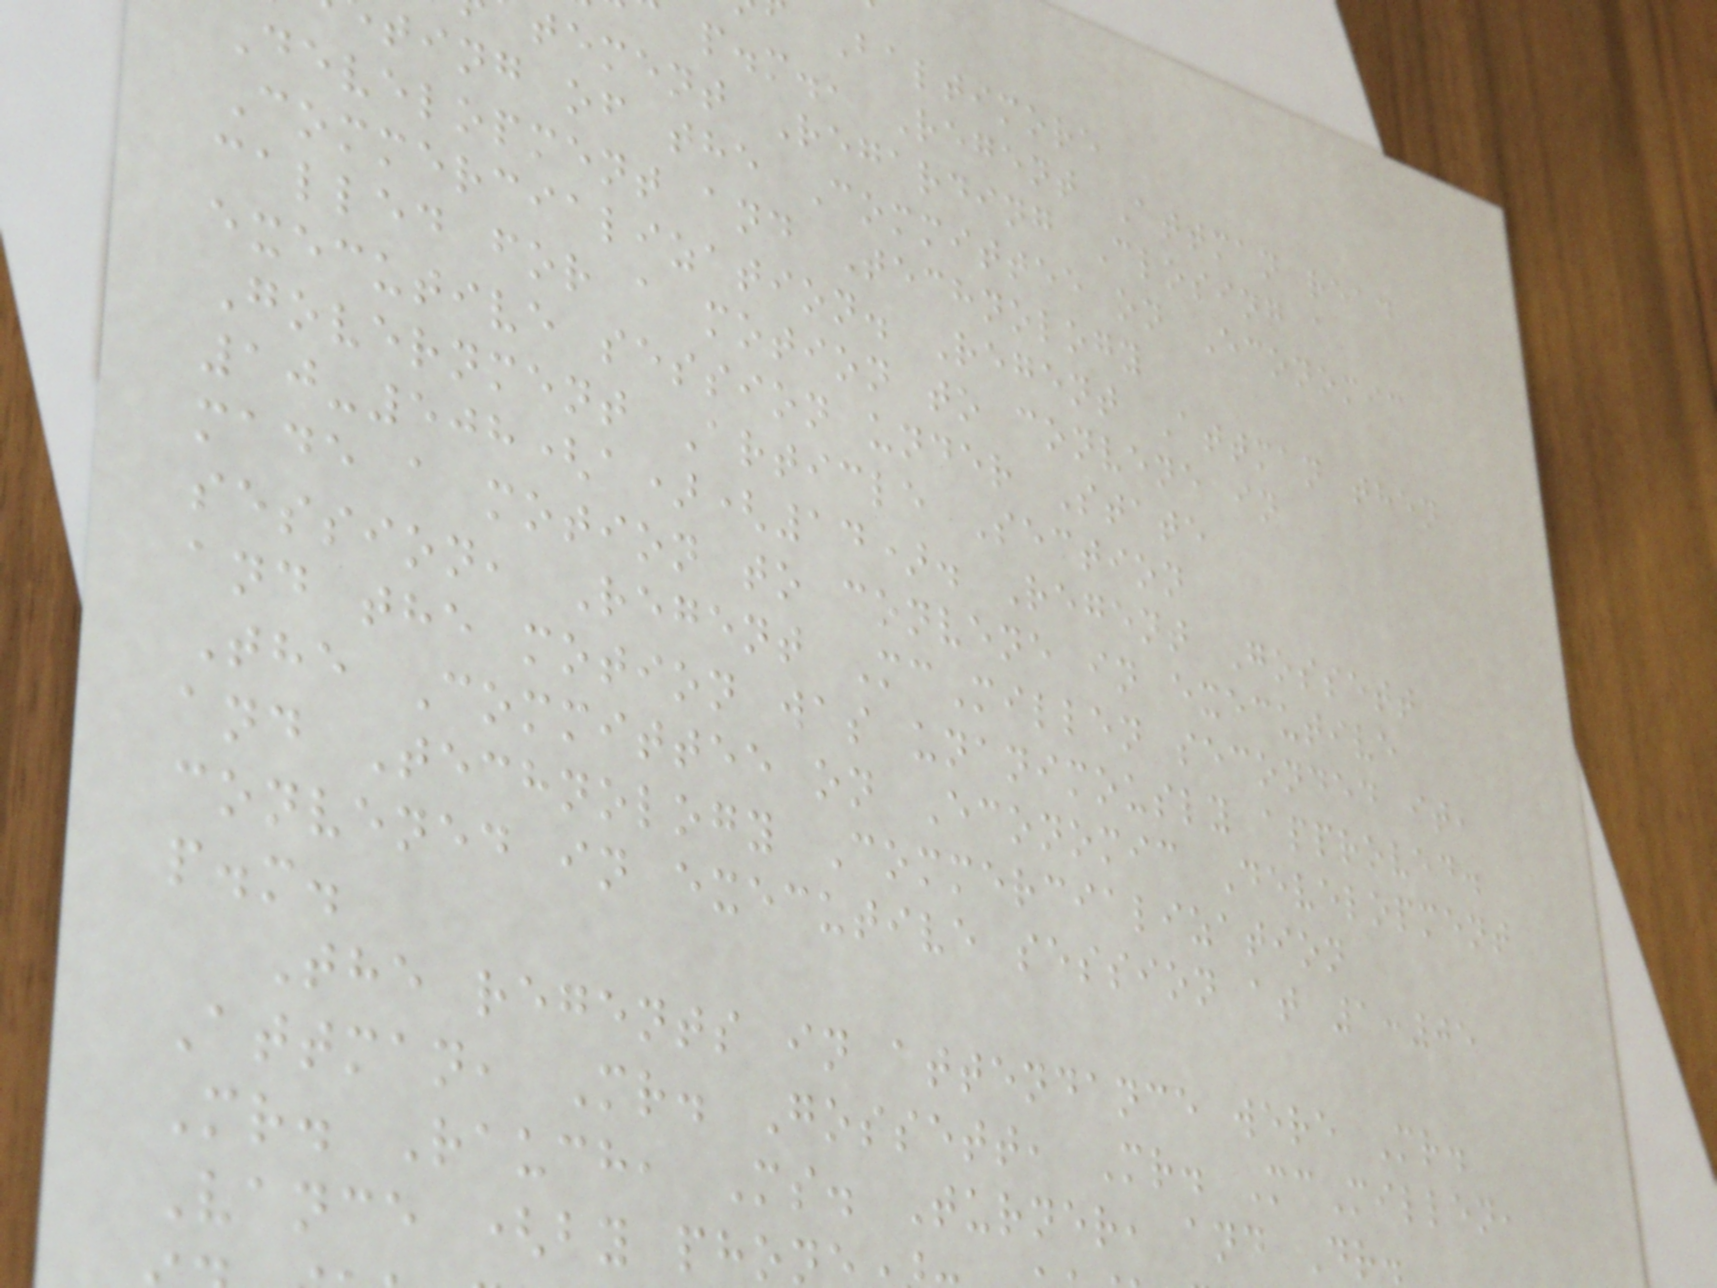Baltimore
p.m., Regent Attman read
tement Regarding Closing a
ting of the Committee on Economic
Development and Technology
Commercialization. Regent Attman then
called for a motion to convene in
executive session under State
Government Article Section
10-508(a)(14). Regent Gossett
made a motion to convene in executive
session, Regent McMillen seconded it,
and the motion was unanimously approved.
The Committee on Economic Development
and Technology Commercialization
convened in executive session at 1:05
p.m.
The regents in attendance were Mr.
Attman, Mr. Gossett, Mr. McMillen,
Mr. Rauch, Ms. Turner, and Dr.
Vance (by phon
